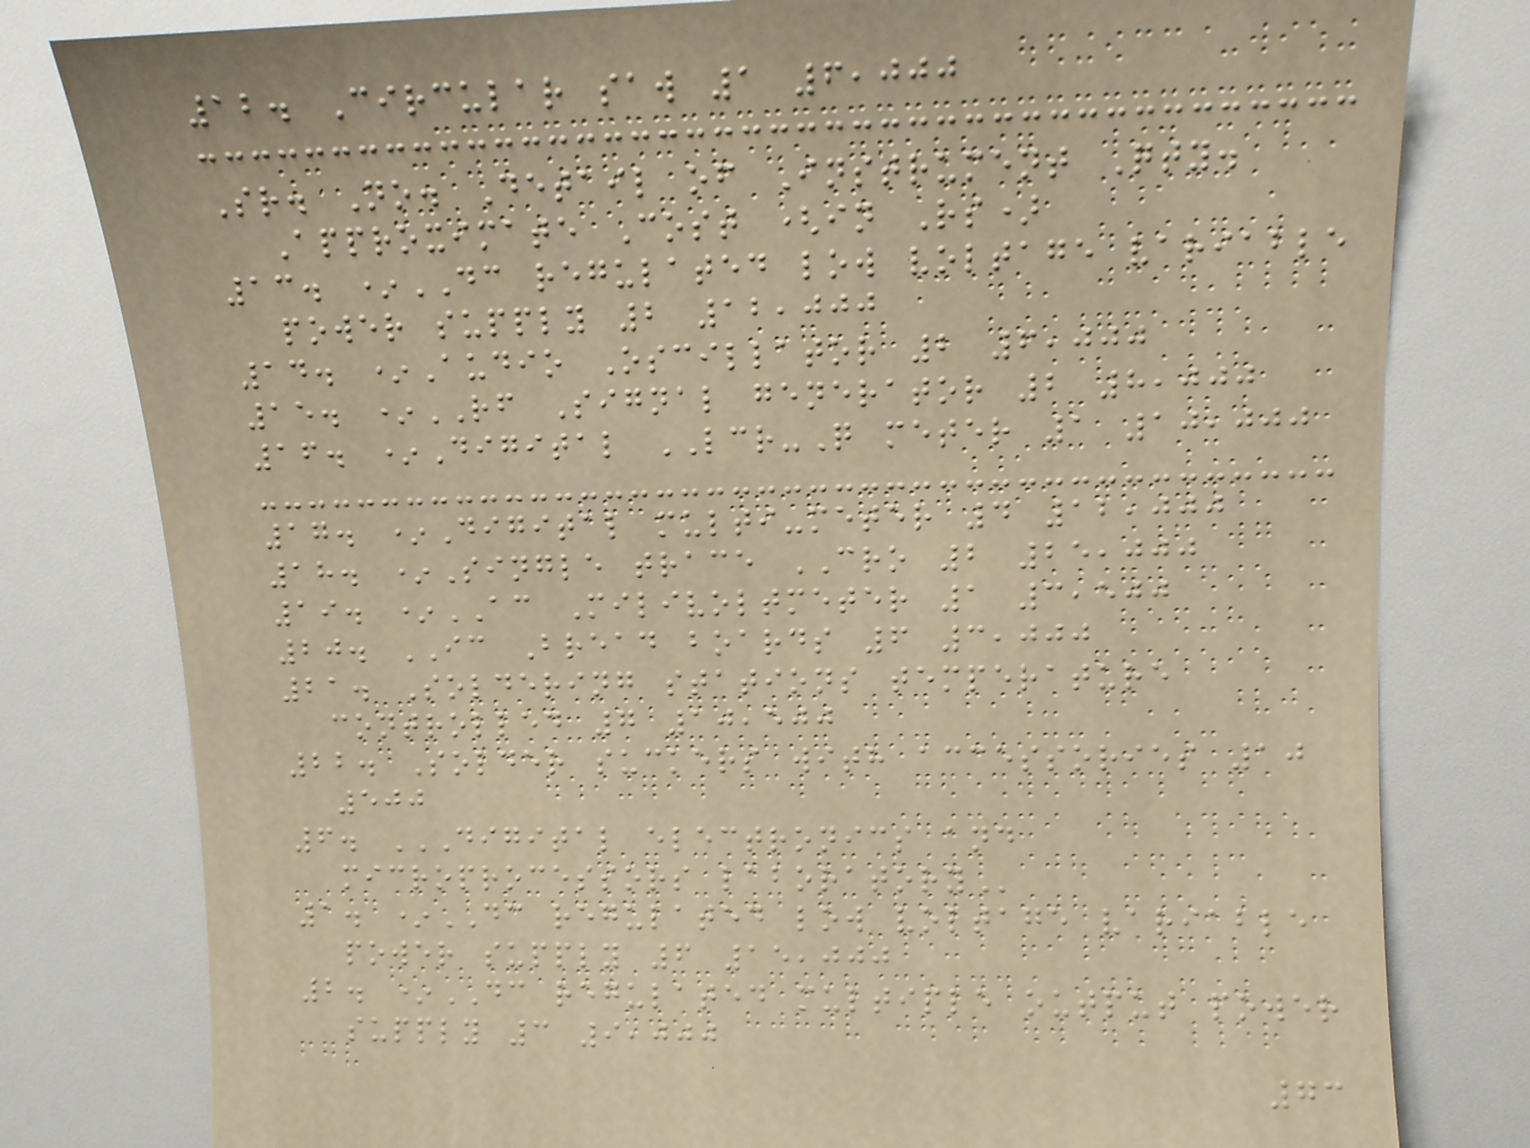12. Circular saw 1 6,000
Sr. No. Detail of Instrument Qty.
Approximate Cost (in Rs)
13. *DC regulated low voltage variable
power supply 2 12,000
14. *Audio Oscillator 2 6,000
15. *RF Signal generator 2 8,000
16. *Digital LCR-Q meter 1 10,000
17. *Digital multi-meter 4 12,000
18. *Single trace CRO 2 25,000
19. *AC Milivoltmeter 1 3,500
20. IC Bread boards 6 3,000
21. Soldering stations temperature
controlled 7 10,500
22. Solder suckers with accessories 10
500
6. DIGITAL ELECTRONICS AND
MICROPROCESSORS LABORATORY
1. *DC regulated low voltage variable
power supply 6 15,000
2. *DC regulated multiple output power
supply 3 9,000
73
